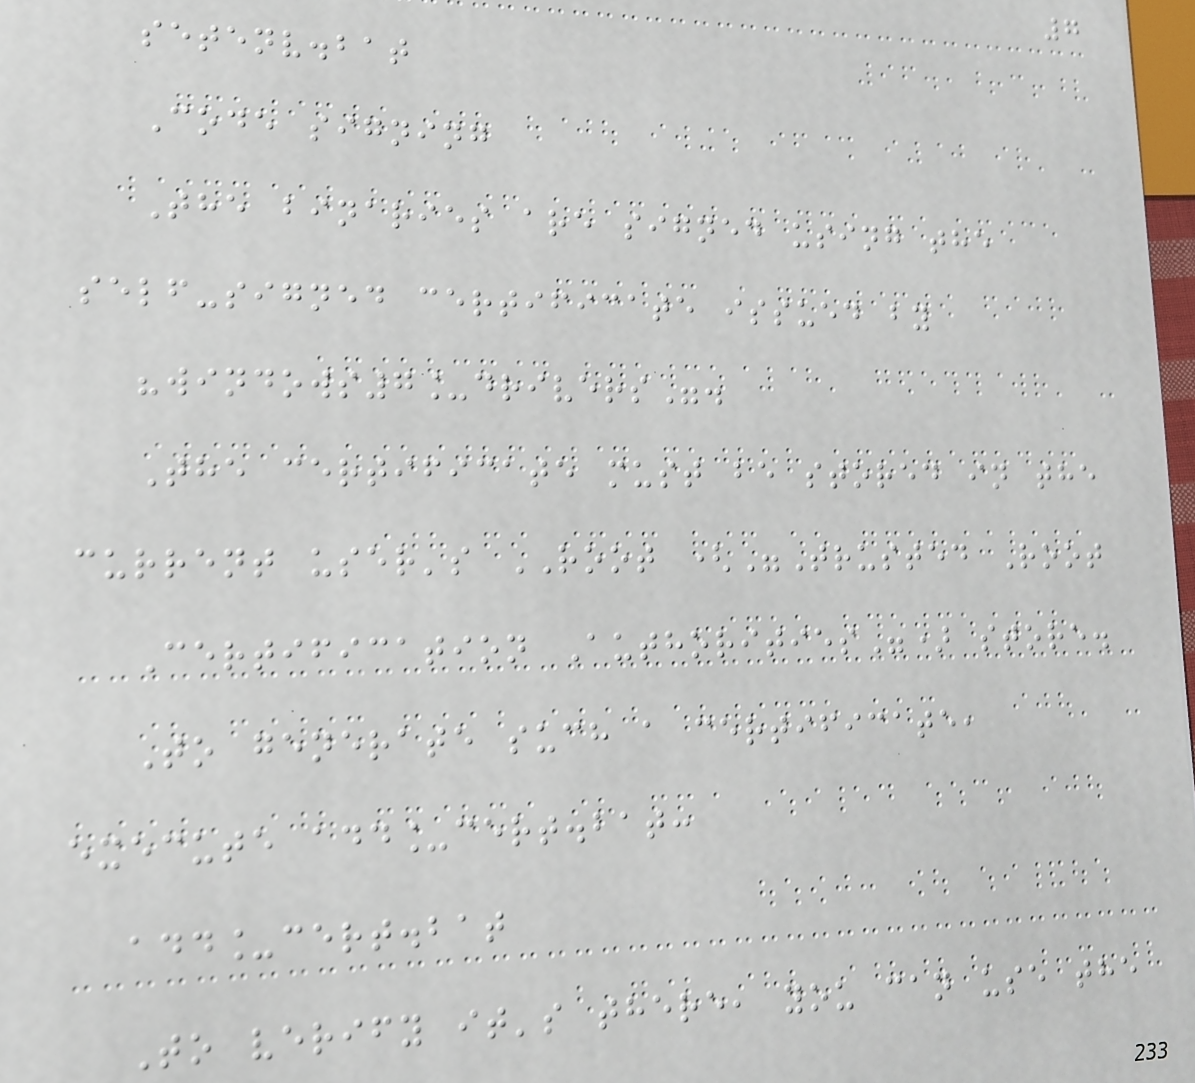7
setenv.bat
Code signing
The binaries are signed using the
self-signed certificate issued by
"windows7_drivers".
The certificate must be stored in the
current user's ROOT ("Trusted Root
Certification Authorities") store.
To generate such a certificate,
execute add_cert.bat:
add_cert.bat
To verify it's there, you can use the
